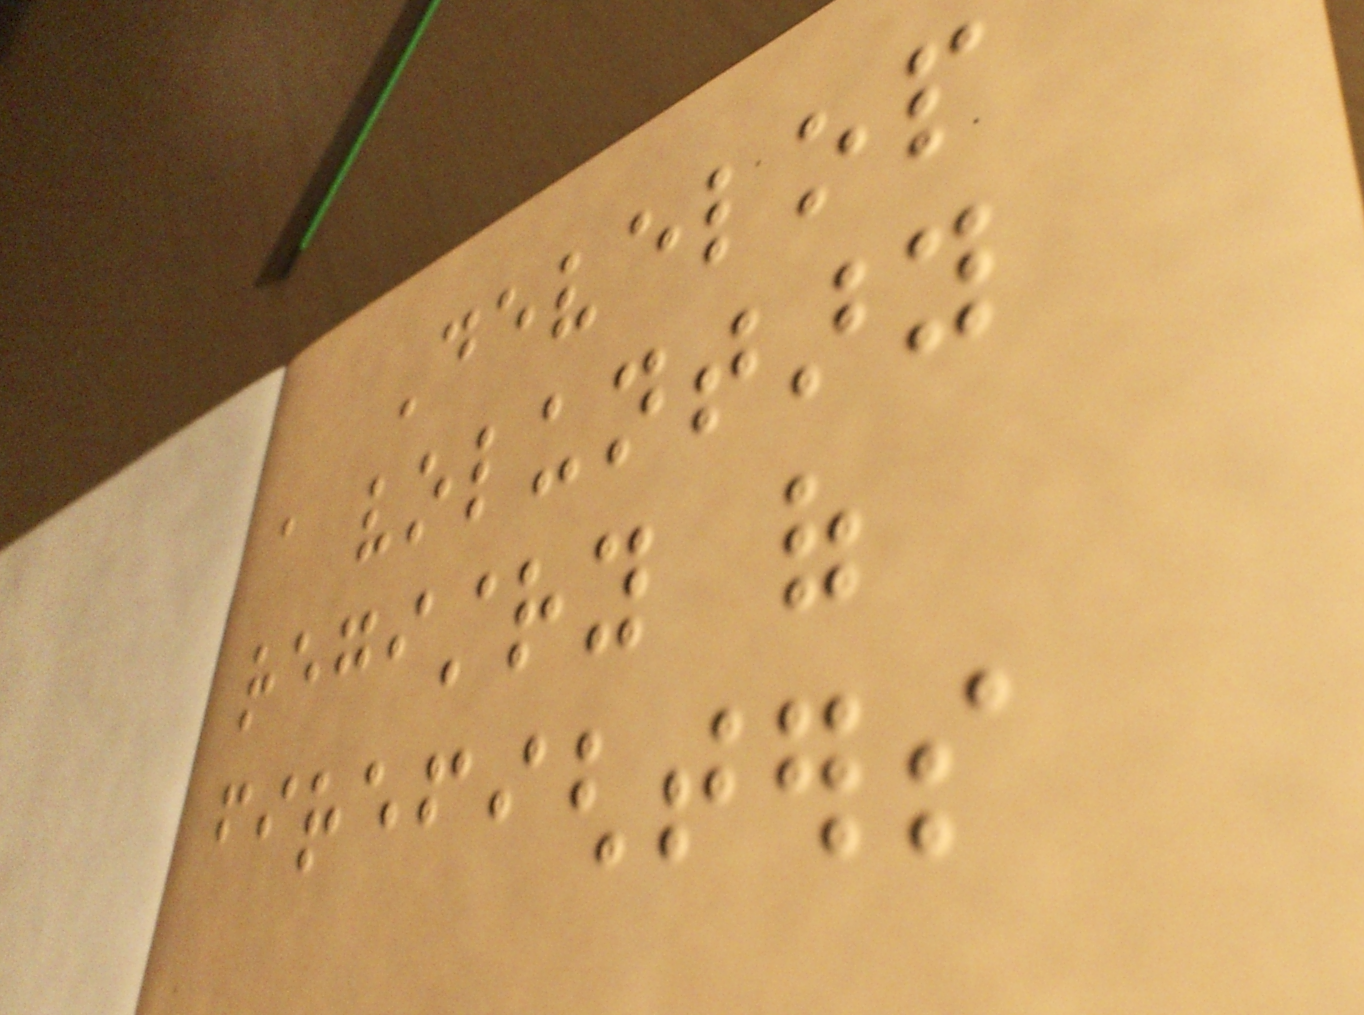Develop
a voluntary
registry of
firefighters
